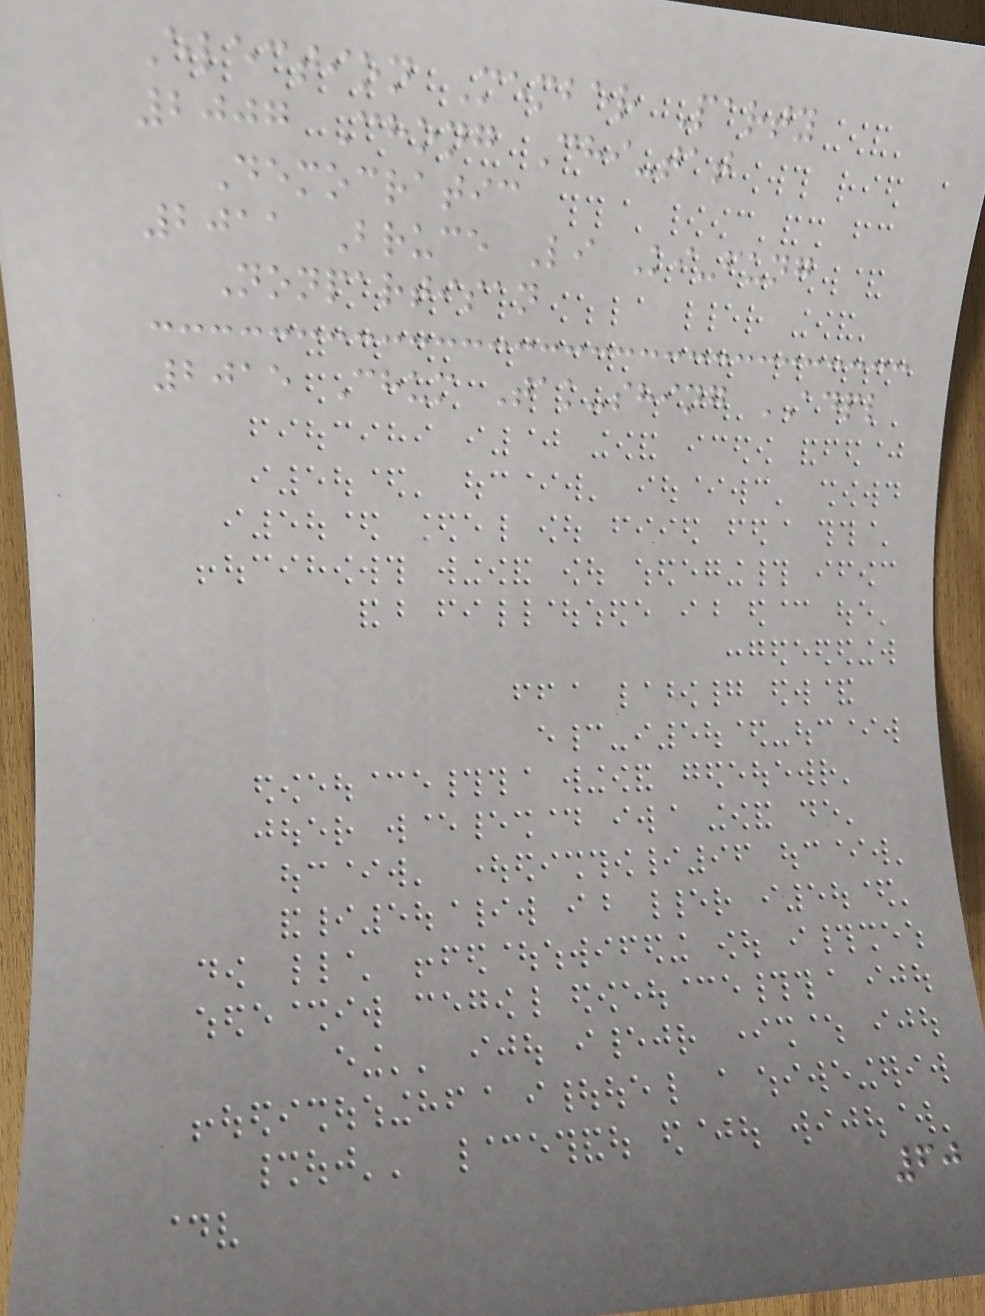Election Member Party
2007 Chong Chi-tat
Democratic
2011 Bruce Li Ki-fung
Nonpartisan
2015 Chum Tak-shing ADPL
60
